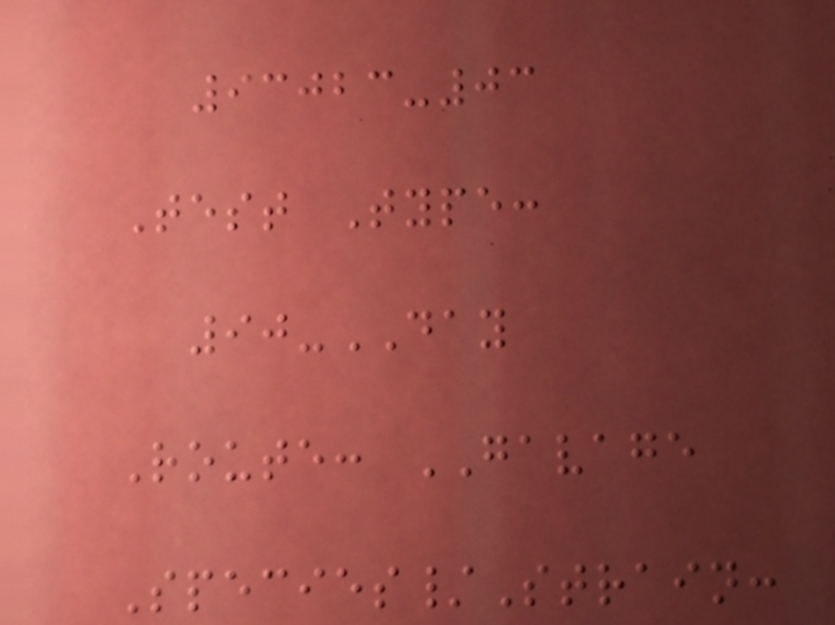93023-03
Test Type:
90-DAY
Route: GAVAGE
Species/Strain:
